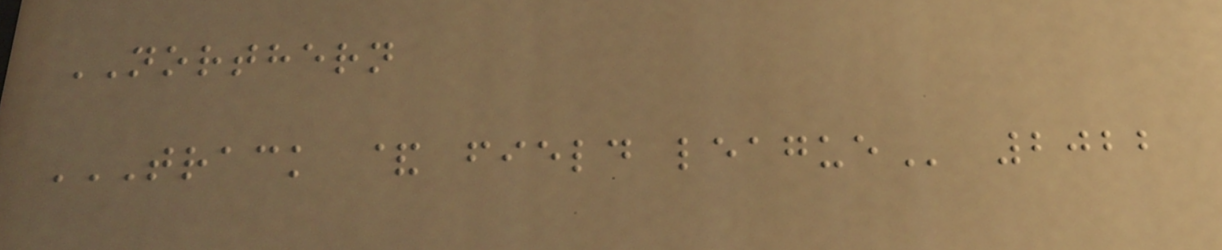NORTHERN
TRACK & FIELD LEAGUE 2022
